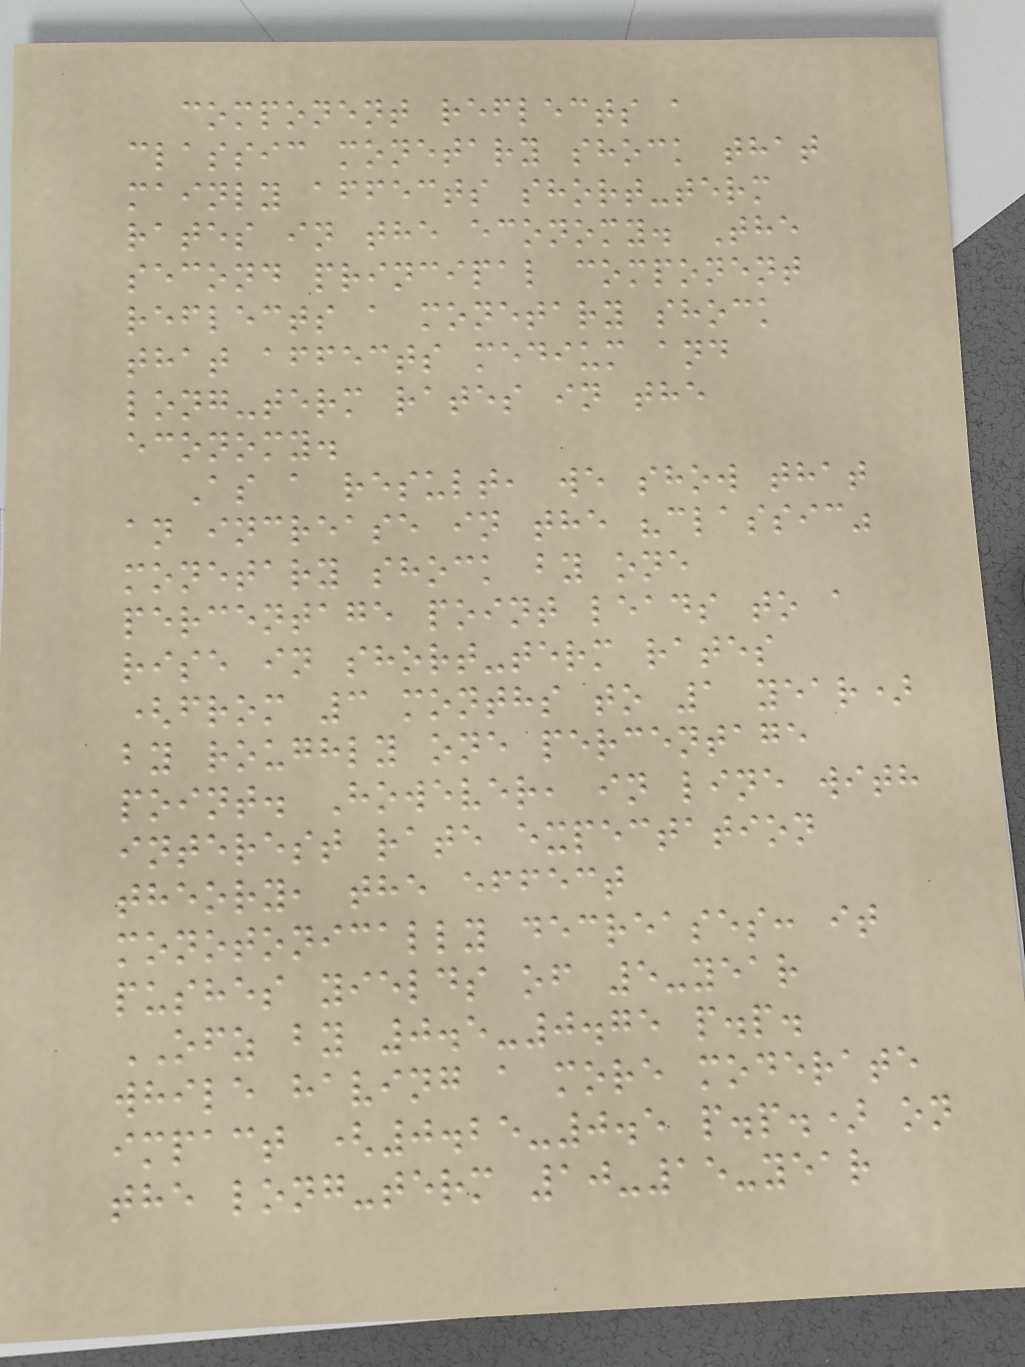component reflects a
classic monetary shock that
mainly affects short-term
rates in the economy. The
second principal component
reflects a monetary shock
that affects medium and
long-term rates in the
economy.
As a result, we show that
an increase in the "classic"
monetary shock by one
percentage point leads to a
rise in short-term rates
(from 3 months to 1 year)
by roughly one percentage
point. However, in line with
interest rate expectation
theory, the effect
monotonically decreases: it
pushes yields of 5-year
OFZ by 0.5-0.75 p.p.
while having a more moderate
impact (0.25-0.5 p.p.) on
the long-term 10-15-year
